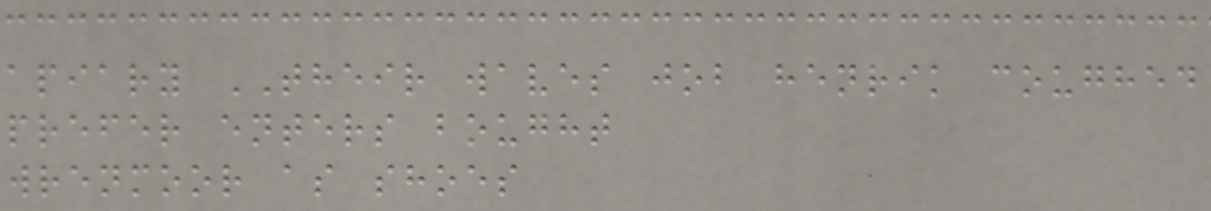apiary THEIR waves job henrik coughed
prefer enters bought
wrenmoor as shoes
